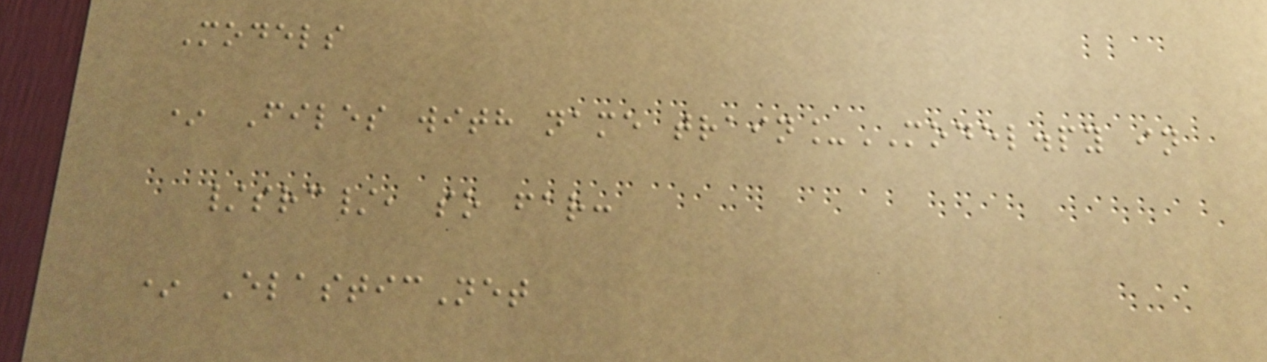Models
* Files with name train_MODEL.py in
/src/, so far:
* ElasticNet
